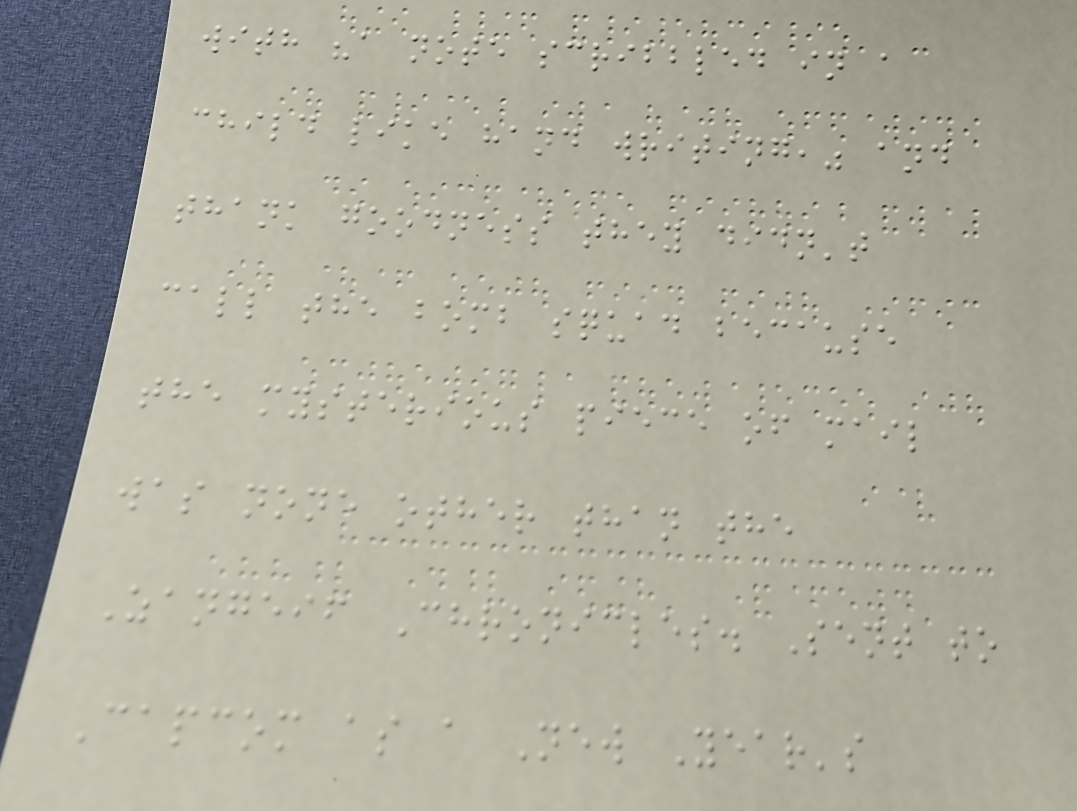with "a note scribbled in a
child like hand writing," and
thank goodness they didn't
call the bomb squad because
the mysterious piece of mail
was none other than the
Zangeif Chronicles. Sent to
Capcom as a New Year's
